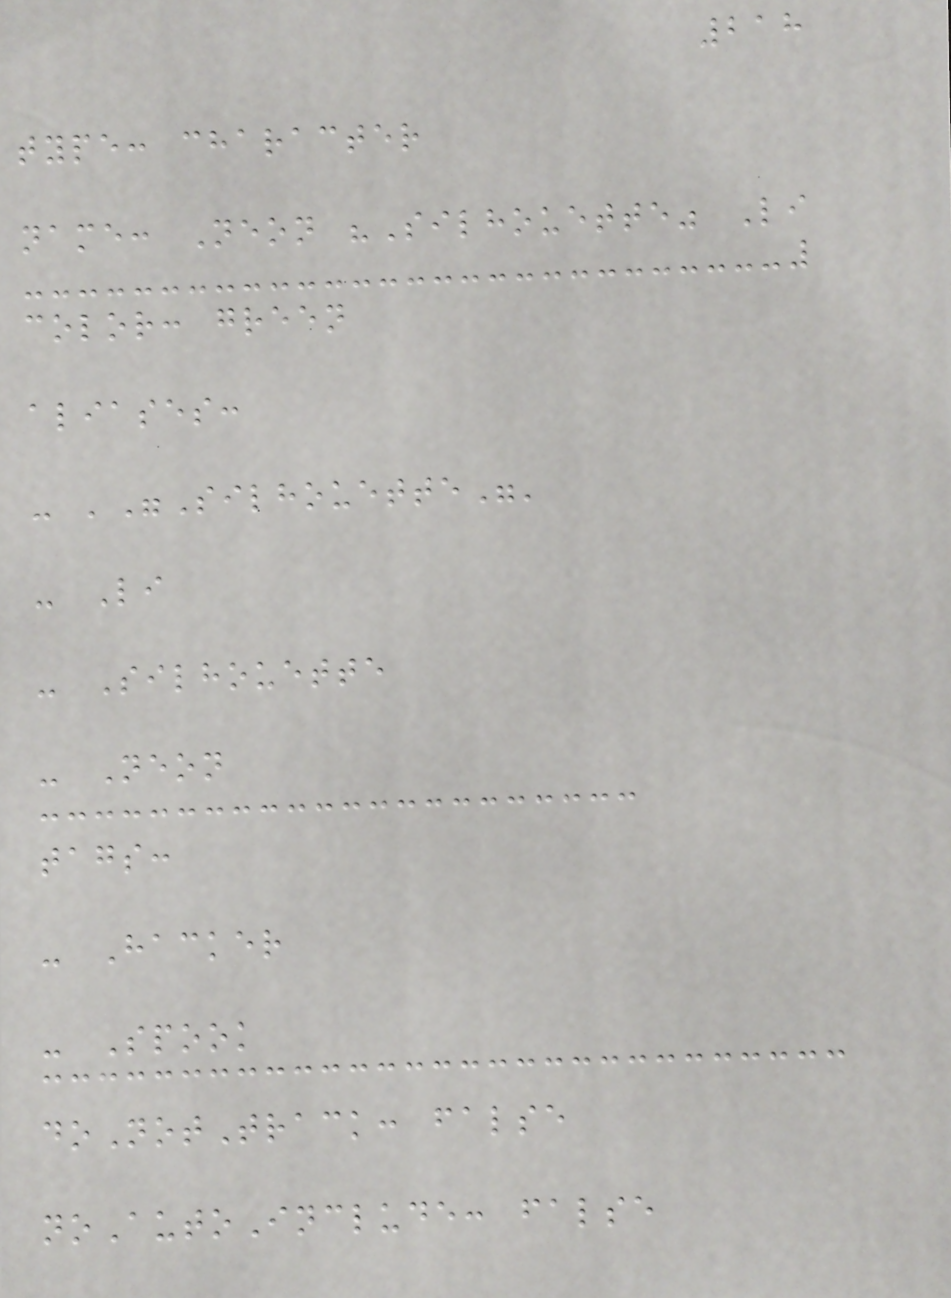218
type: character
name: Neon "Silhouette" Li
color: green
aliases:
- '"Silhouette"'
- Li
- Silhouette
- Neon
tags:
- Hacker
- Spook
doNotTrack: false
noAutoInclude: false
